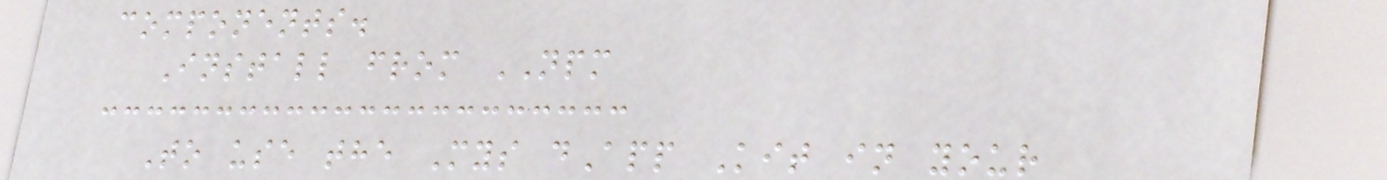components.
Install from NPM
To use the Mys dApp Kit in your
